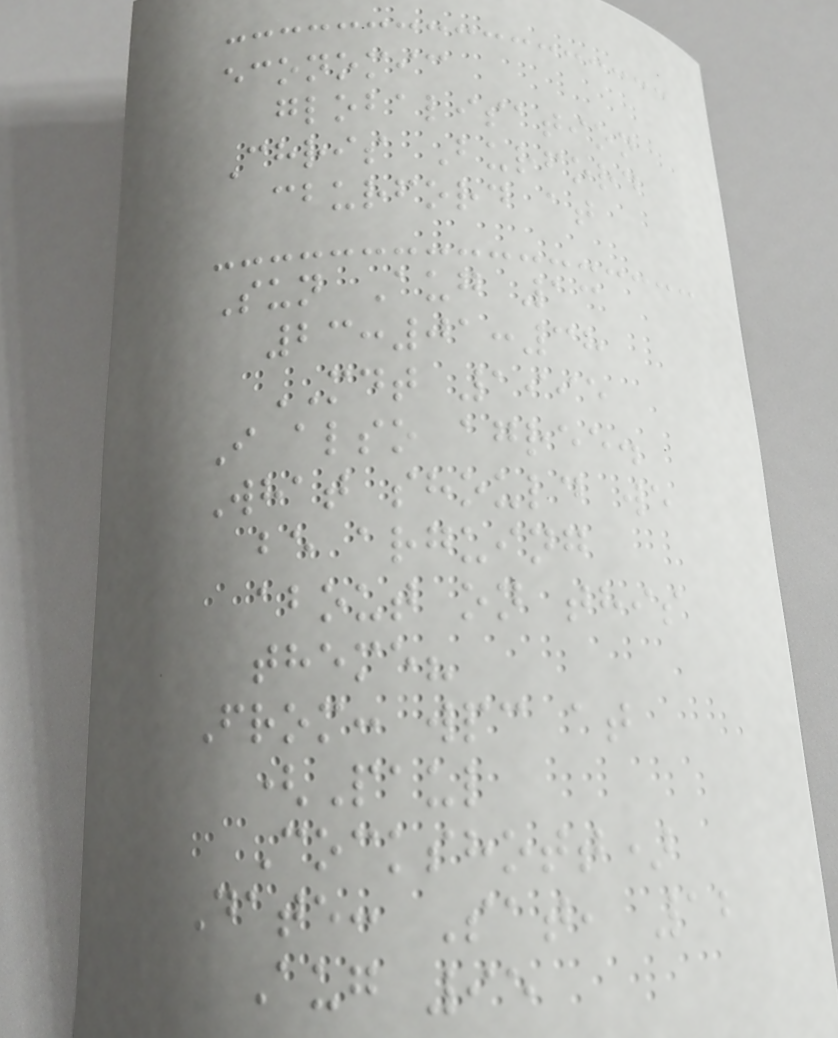economic
globalisation
Chris Burford
cburford at
Sun Aug 13
23:01:38
MDT 1995
I also agree.
What should we
be arguing
about on this
theme?
From: wpc at
(Paul
Cockshott)
Date: Sat, 12
Aug 95
